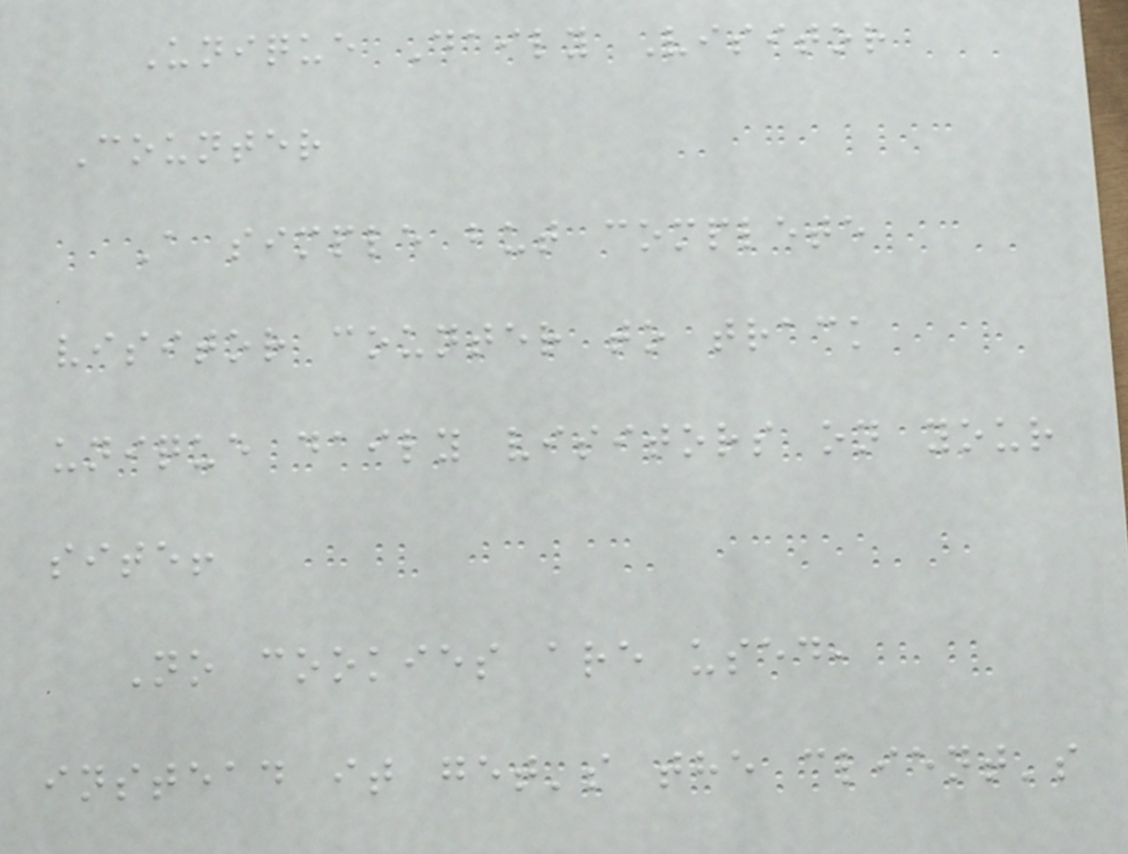Unique Daily Visitor
Counter
A simple but complete
visitor counter to track
unique daily visitors on your
site!
No cookies are used,
instead it get's the client's
